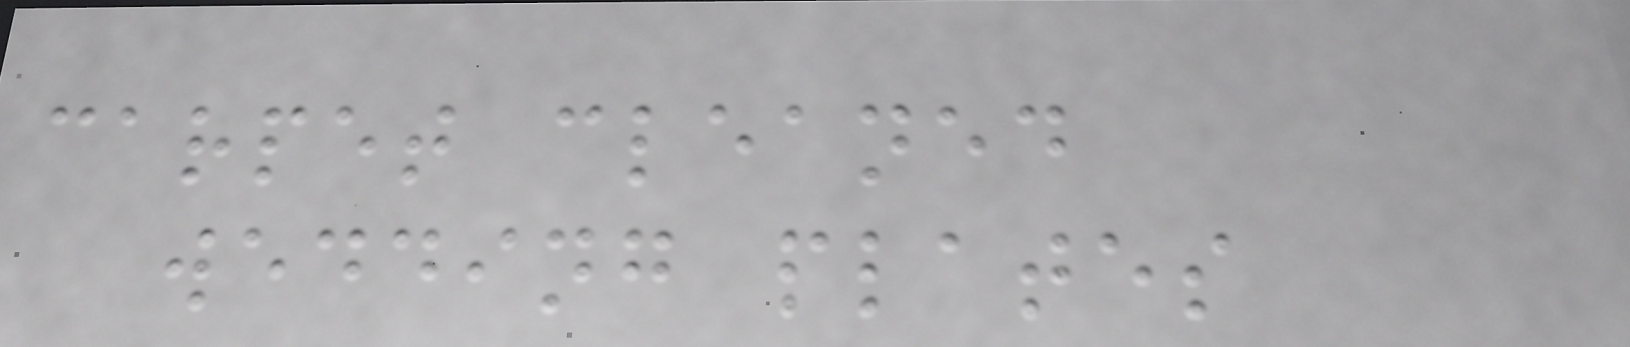carpet cleaned
wedding plates
